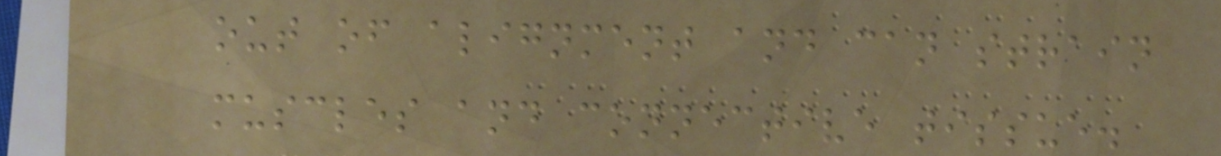out of alignment and can strain
muscles and connective tissue.
